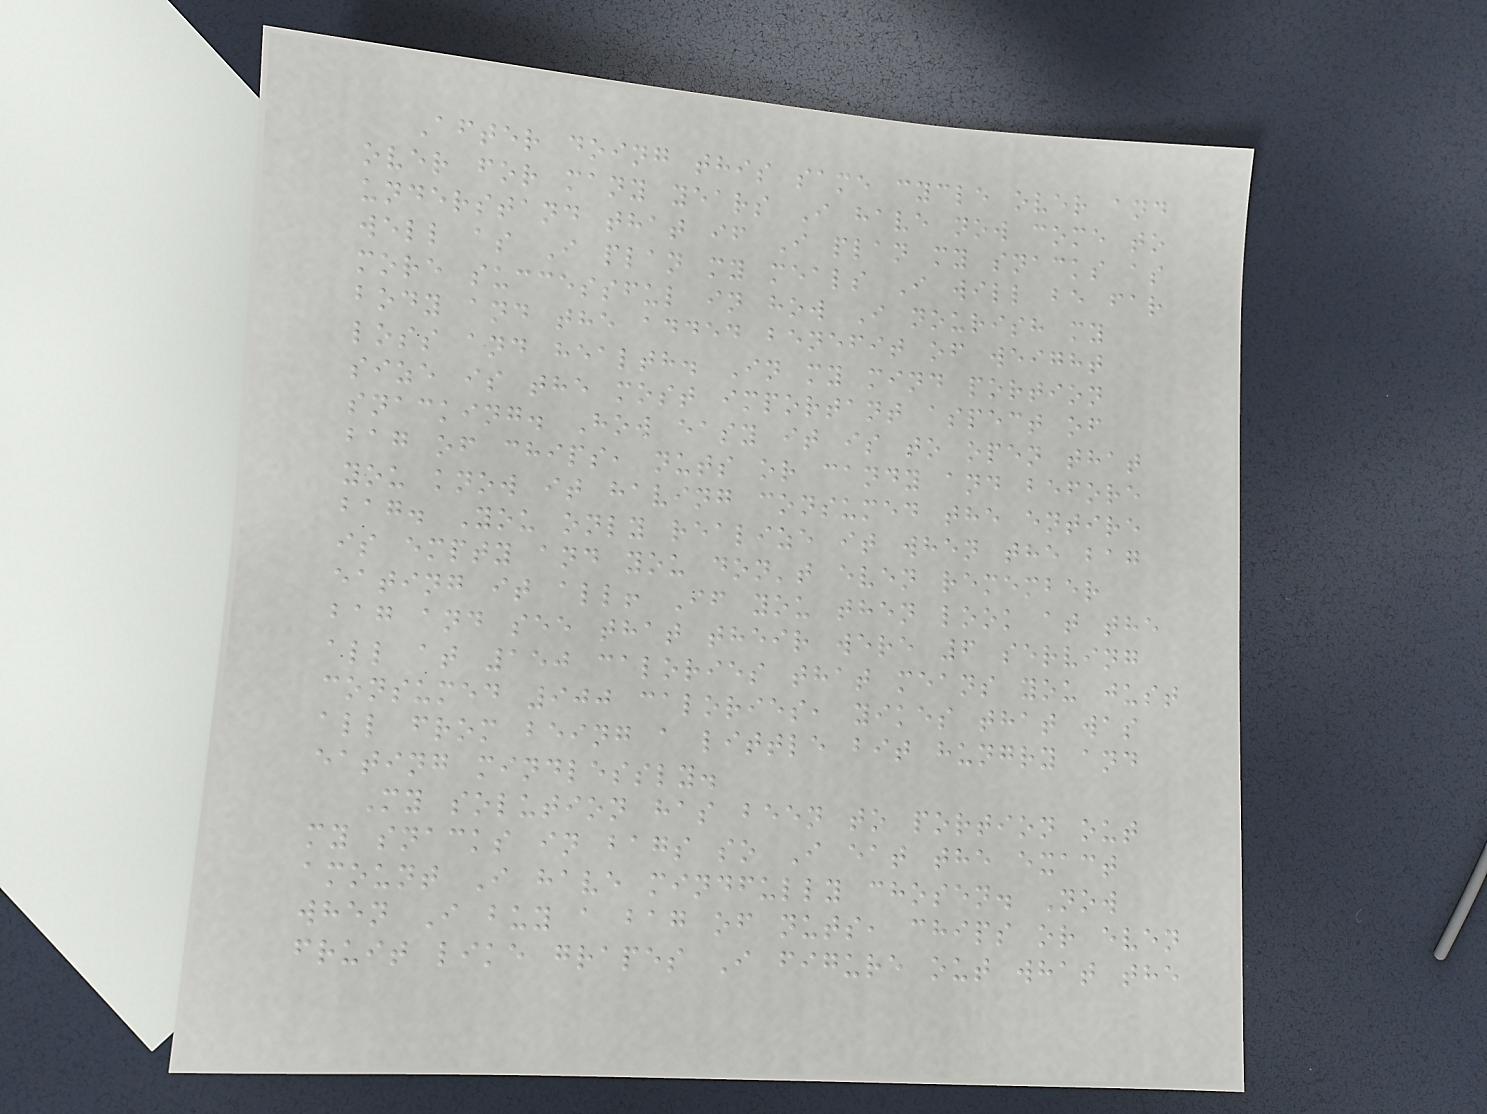After doing this same cycle over and
over for many years I have now come to
understand that if I plan my snacks as
well as I plan my meals I will be far
more successful in how I nourish my
body and the added benefit of weight
loss and health. In my mind portion
size is the most important aspect of
snacking. How easy it is to open that
bag of chips, nuts or candy and before
you know it having consumed the entire
bag. You only realize it when the bag
is empty and you don't even remember
eating it all! If you then look at the
bag and see that their were 6 serving
all at 150 calories that means you just
consumed 900 calories, yikes that was
all from being a little bit hungry and
eating mindlessly.
My solution has been to portion out
my snacks in bags so I eat the exact
amount I have mindfully chosen. Now
when I buy a bag of nuts, chips or even
fruit like grapes I figure out what the
